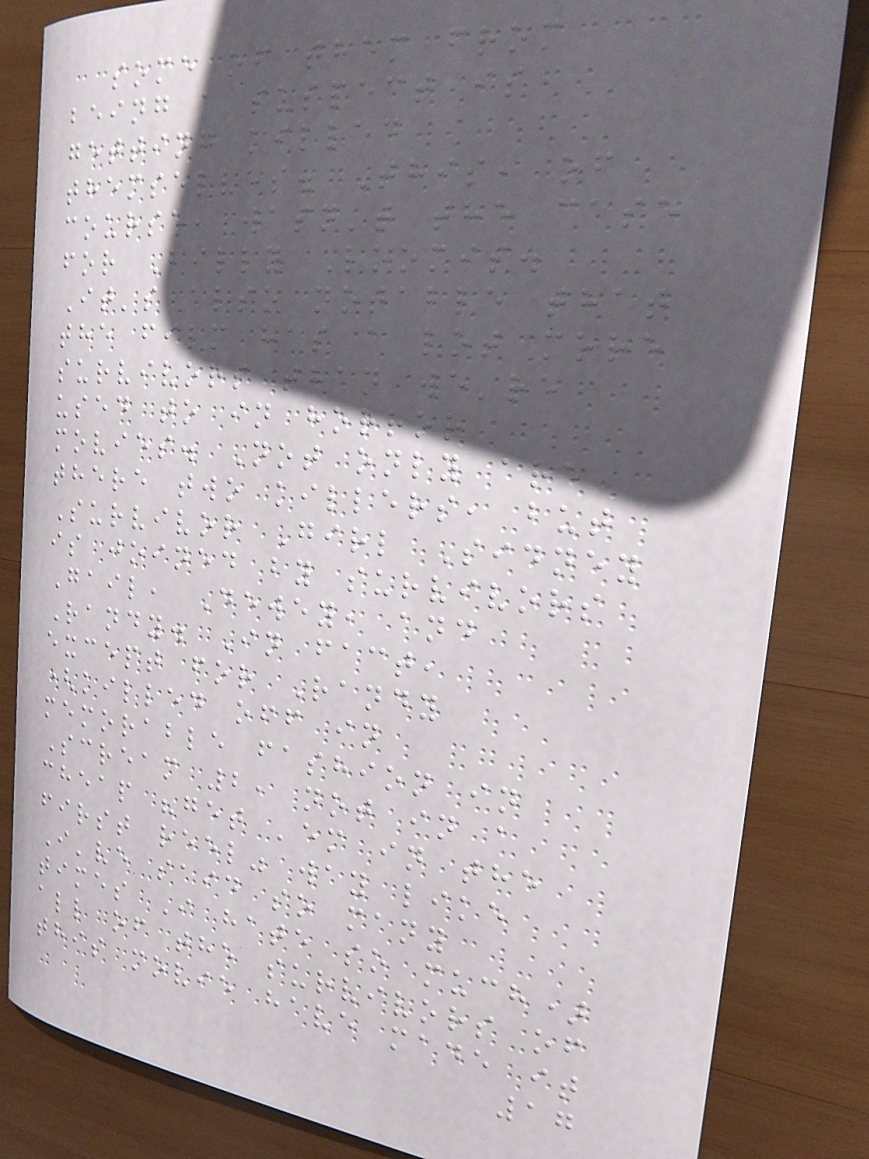some of them from
being a suspect is
getting killed
themselves. This, of
course, wasn't the case
for Billy Loomis.
It's also notable that
the film has a lot more
survivors than we're
used to in horror
movies. Not only are
there two killers, but
Survivor Girl Sidney
is joined by survivors
Gail, Dewey, and
Randy. In fact,
except for Randy
(killed off in
memorable fashion in
Scream 2, not in a
cheap "get 'em in the
first reel" way like
I've said so many
times I hate so much)
all of the survivors of
this movie have made it
17
